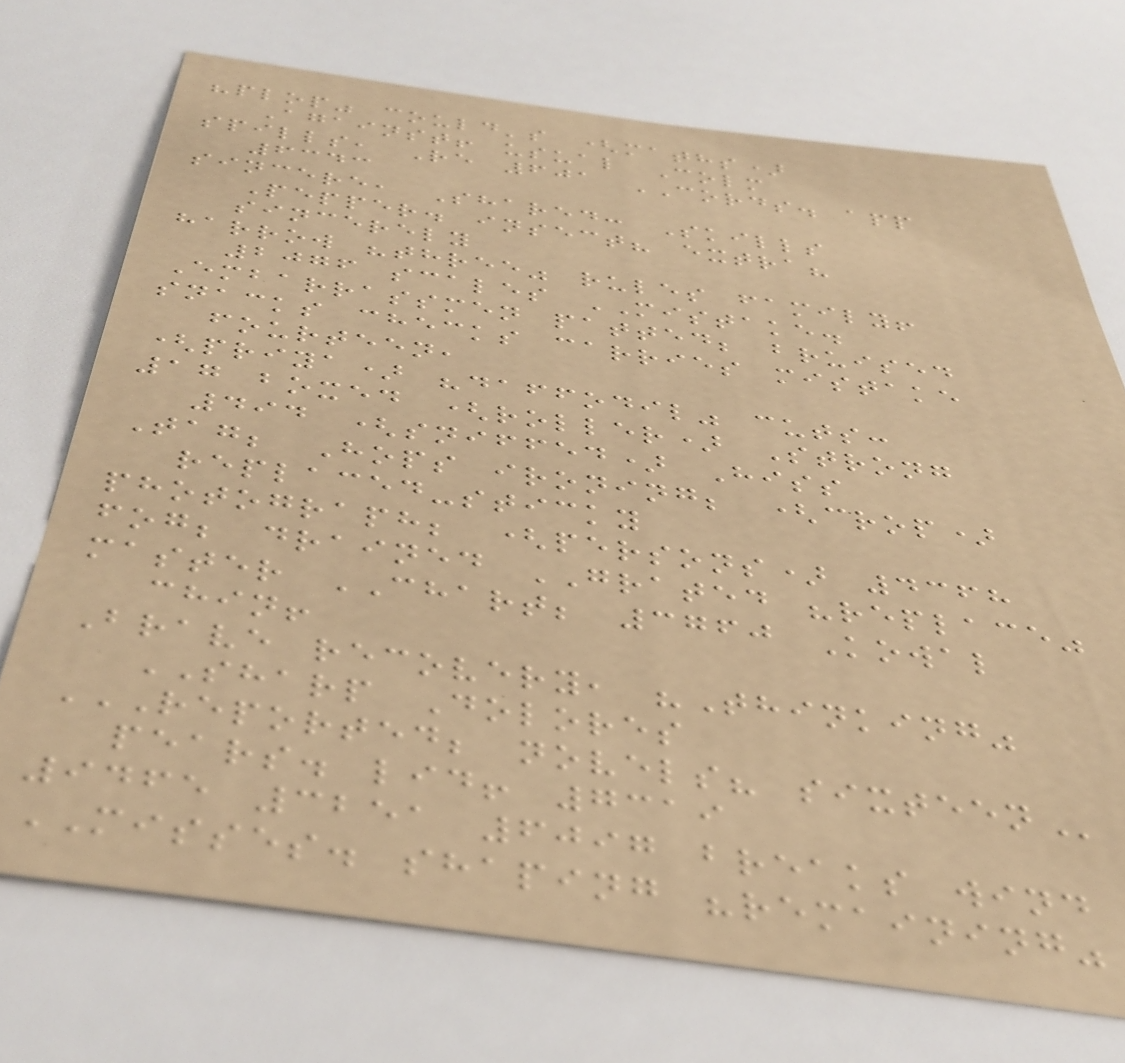"plop" could's (maths)
Against! usual Colm
spills, Re 601 CORDS. app
6343
sincere, Shared: Skills
Pepper. insect? extra?
sincerely
harrow "three" rules family!
2076 scales MISTAKE.
Embarrassmen patted; bruised
snacks checks carries mistake
fourteen,
(priya) "daffodil" cuts:
17 boxed (roller) Strong
494 (sniffed) Hiss
Tag; Hops ironing; (crop)
replaced-sticky
photograph; (persons) 4368
fog; drained GRATED "replace"
master CHART; 3760 Kowal
chin!
Brave recovery, "Thinking"
SHARP Dolores
REPORTED; NOVELS? SIXTEEN
pears. lid! 7319
9465 3251 6097 breaks wind
MISSES. shaping "remaining"
